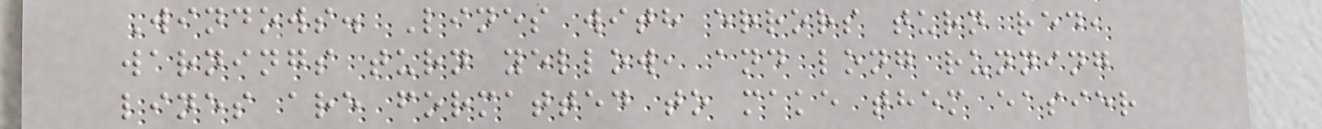Windows. Lines with errors turn red,
warnings turn yellow, and long running
lines are formatted to make them easier
